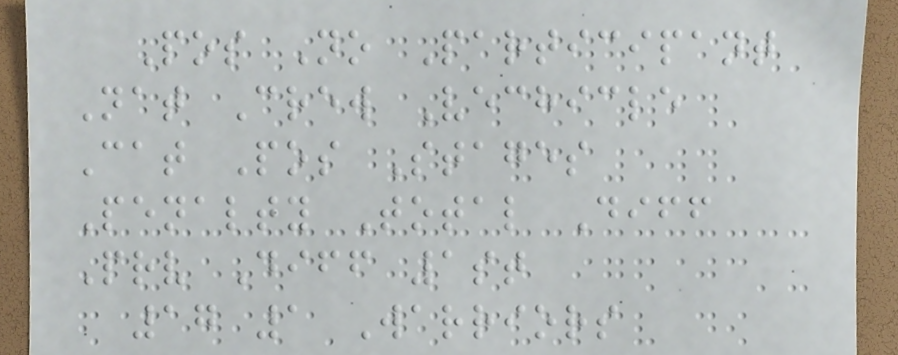Pos No Participant
Nat Crew Vechicle
Cat Pos Stages
Penalty Total Diff
Prv Diff 1st
17 1 Warriors
